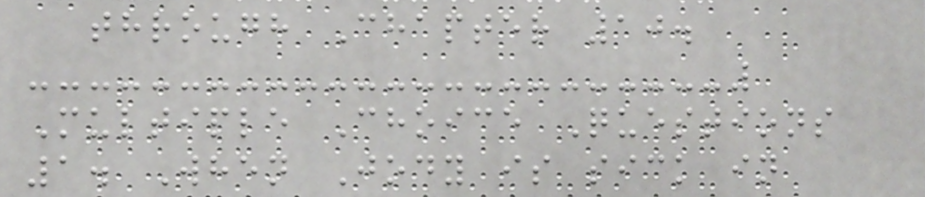through Chapter 10.
Multiple Choice Questions
1. When Jody is sick in
